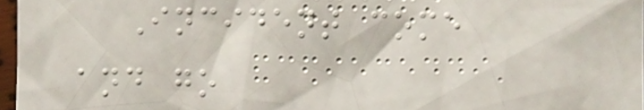Incident come
and go
